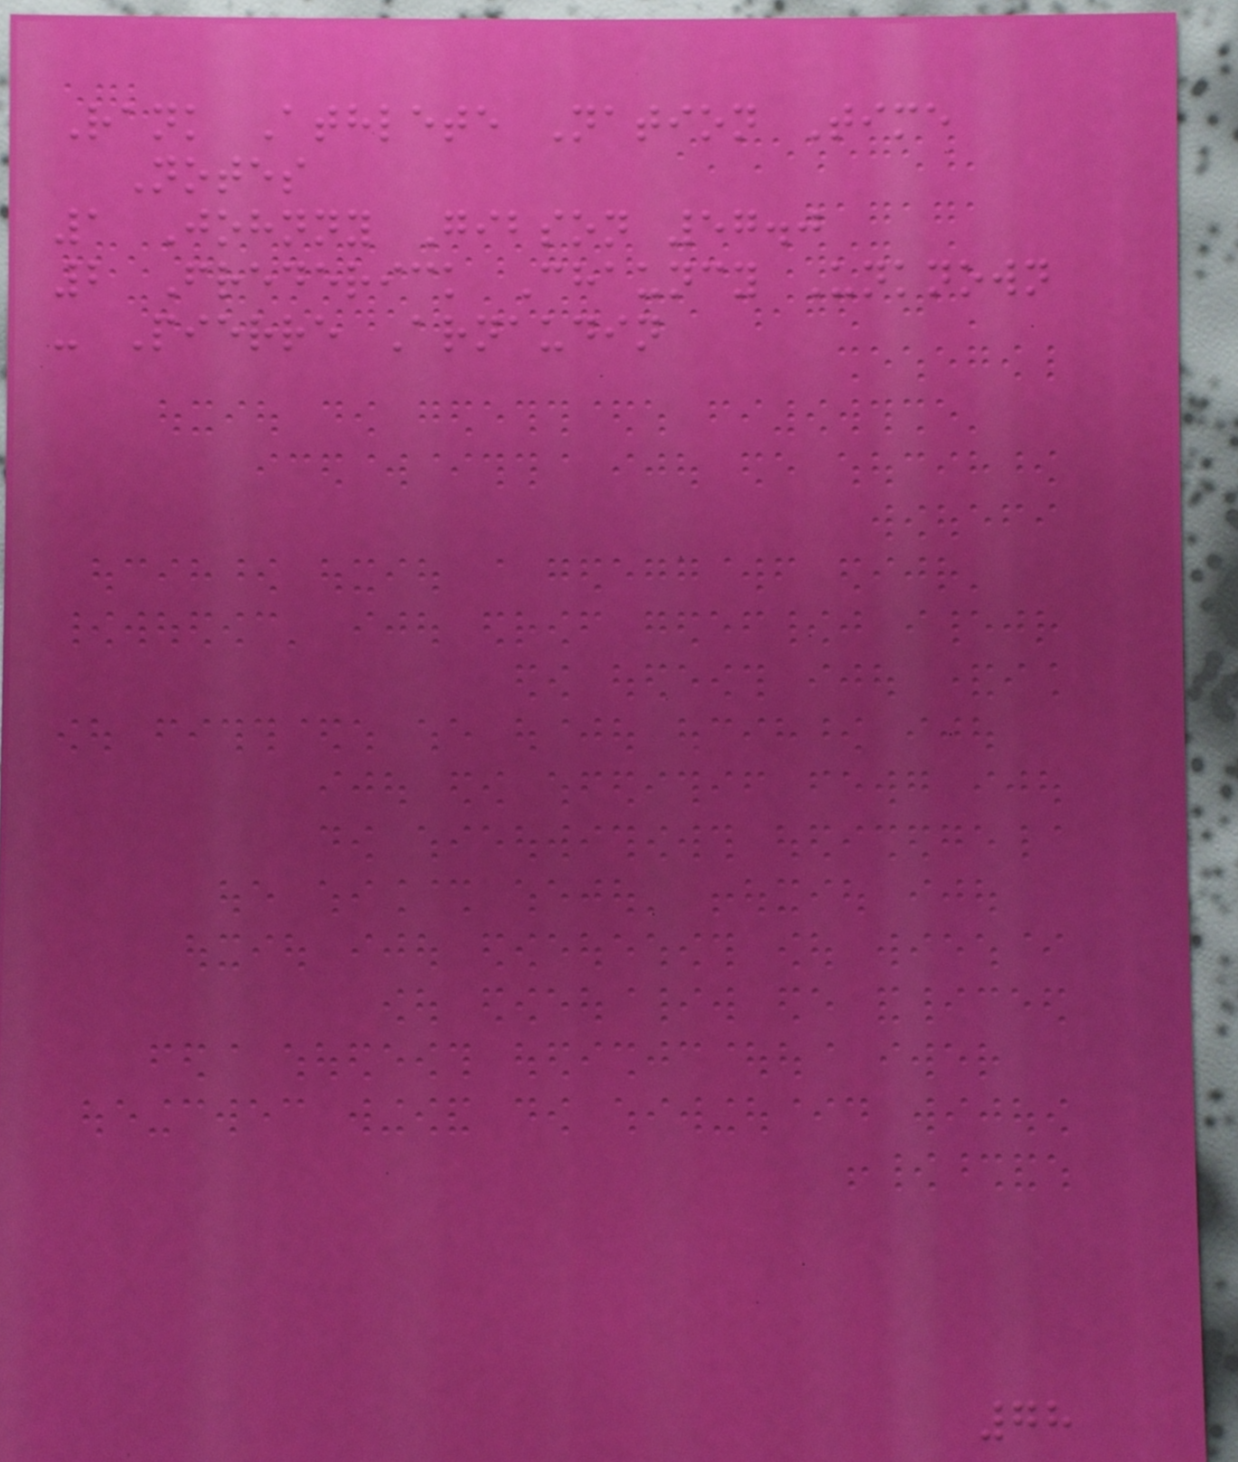Rank Athlete Nation Time
Notes
1 Johnny Gibson 57.0
2 Frederick Chauncy Unknown
- Pierre Arnaudin
78
